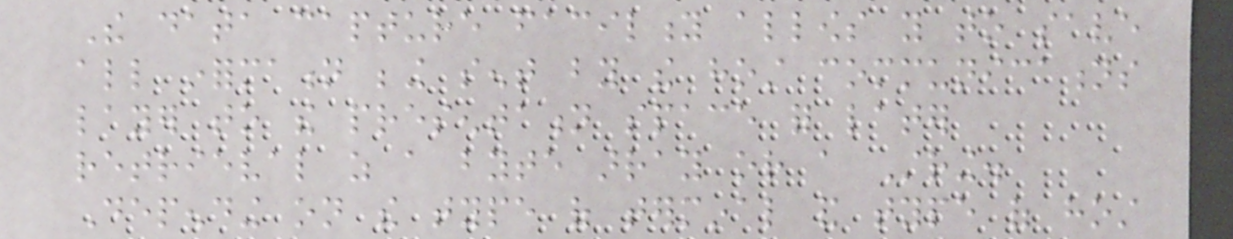The data capture facility allows you to save
all information being sent by the host communications
layer to the presentation space for later
retrieval as a byte array or a String.
Depending on the type of terminal and type of host
